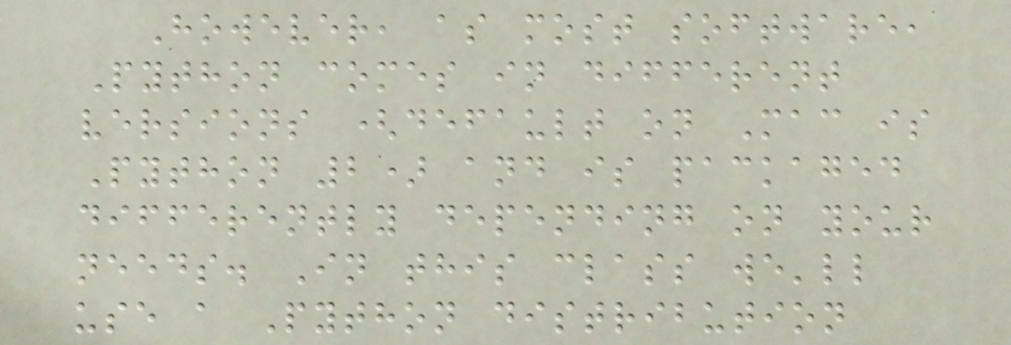However, as most software,
Python comes in different
versions (default on Mac is
Python 2) and is packaged
differently depending on your
needs. In this class we'll
use a Python distribution
